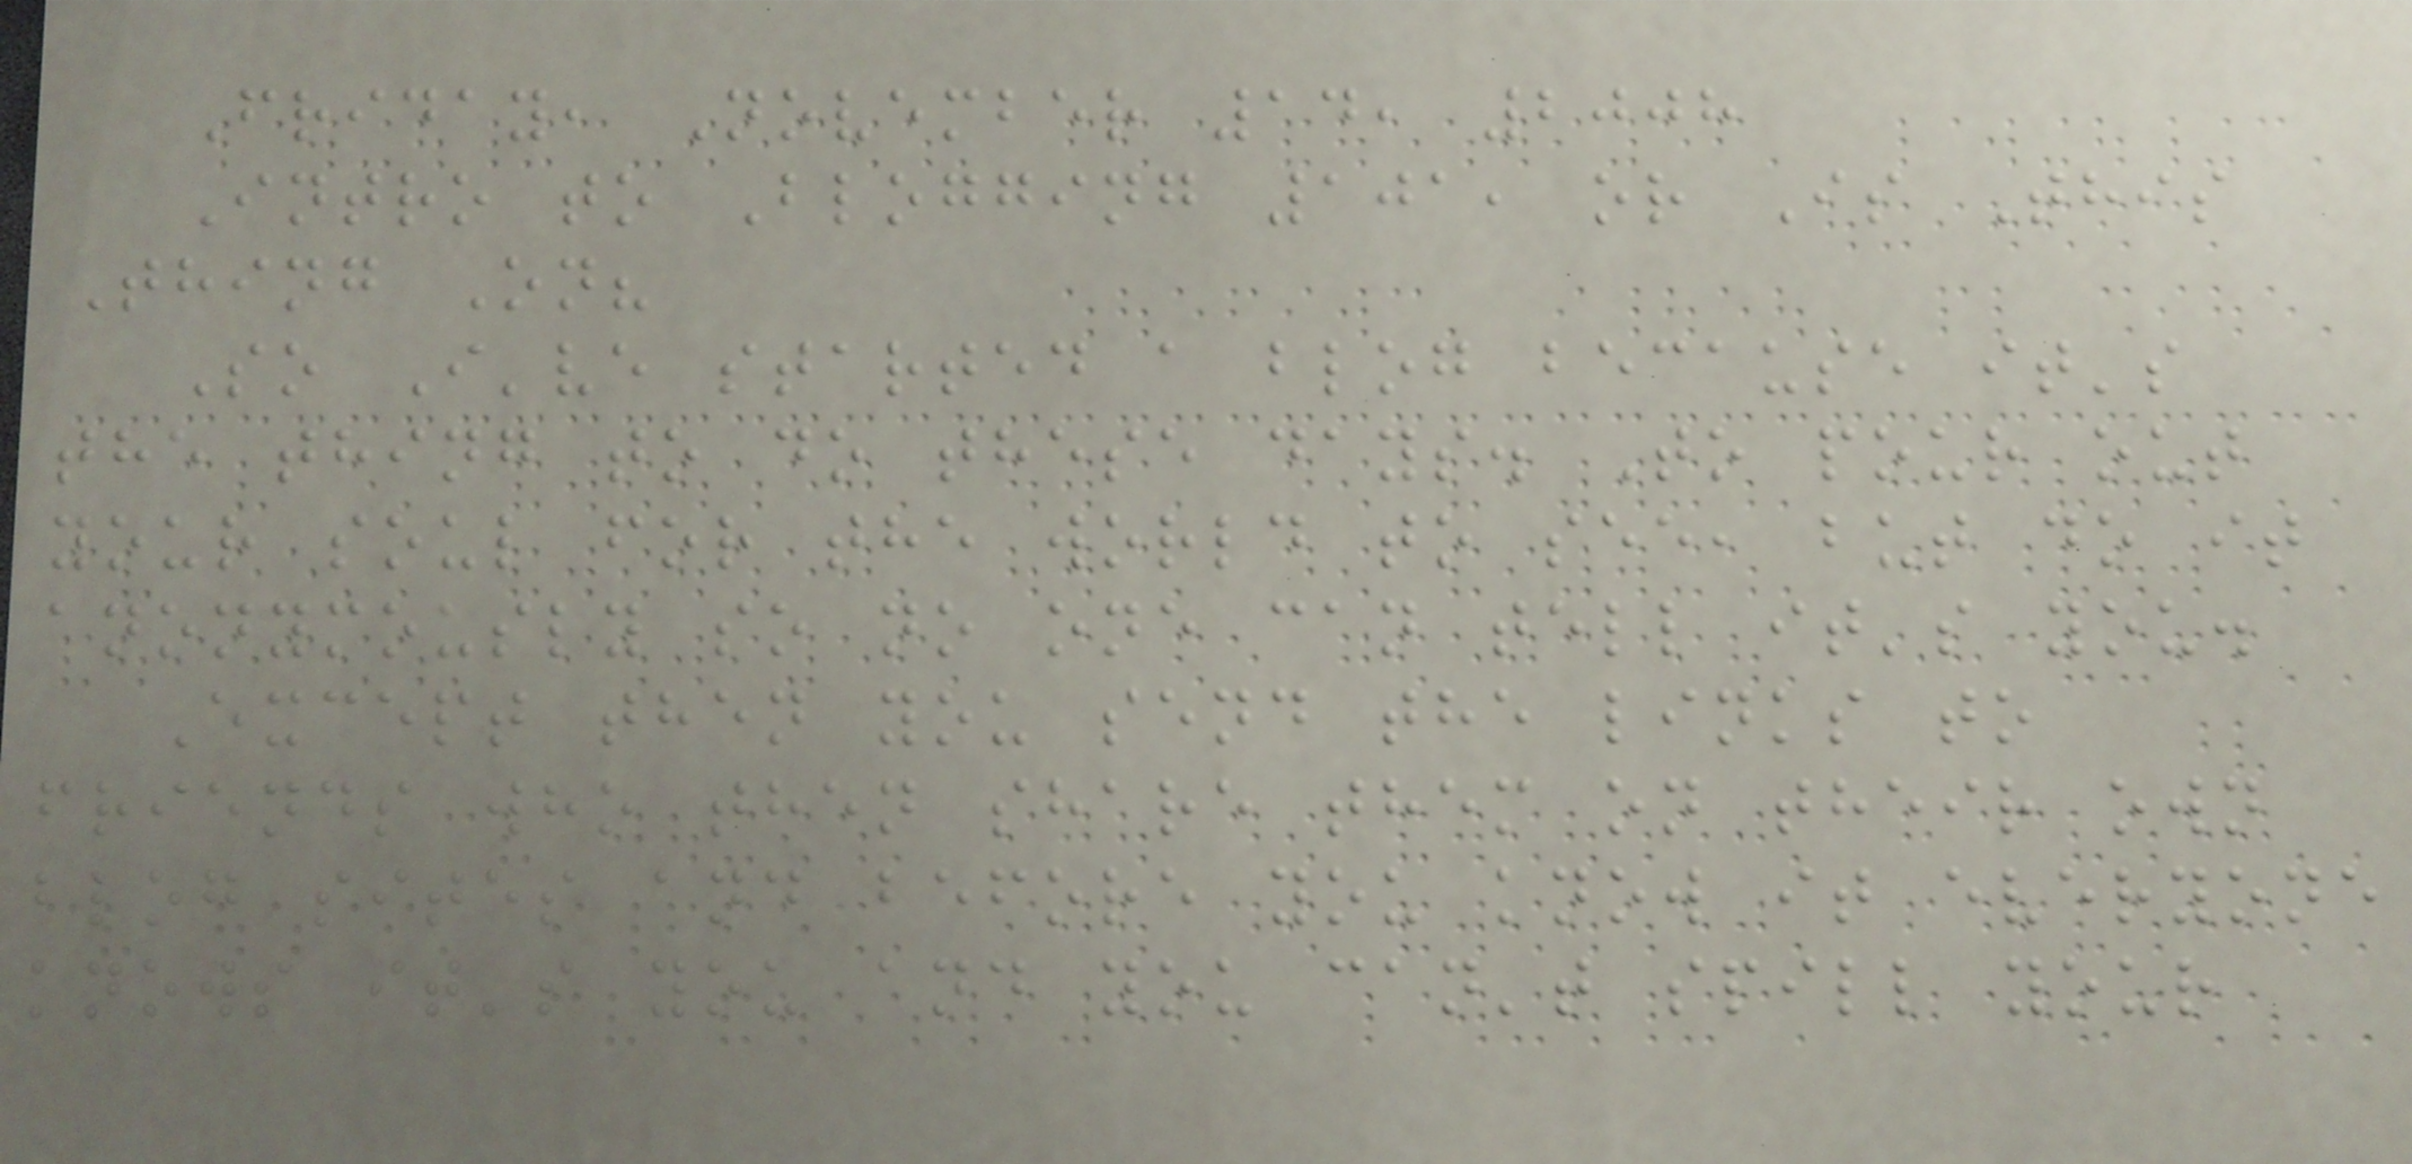Friday, November 14, 2008
Intro to Blogging 101, or Is This
Thing On?
So I've started a blog because it's
the thing to do these days. To pour out
your soul for the world to see, but do it
anonymously so no one can tell it's you.
Except then you send the links to
friends who then share them on their own
blog sites and before you know it everyone
knows it's you and you can't spill your
